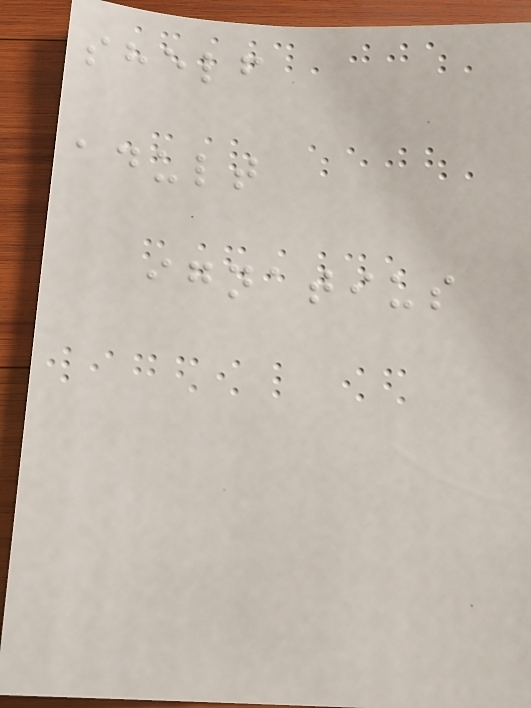shelf
adult
ignatius
